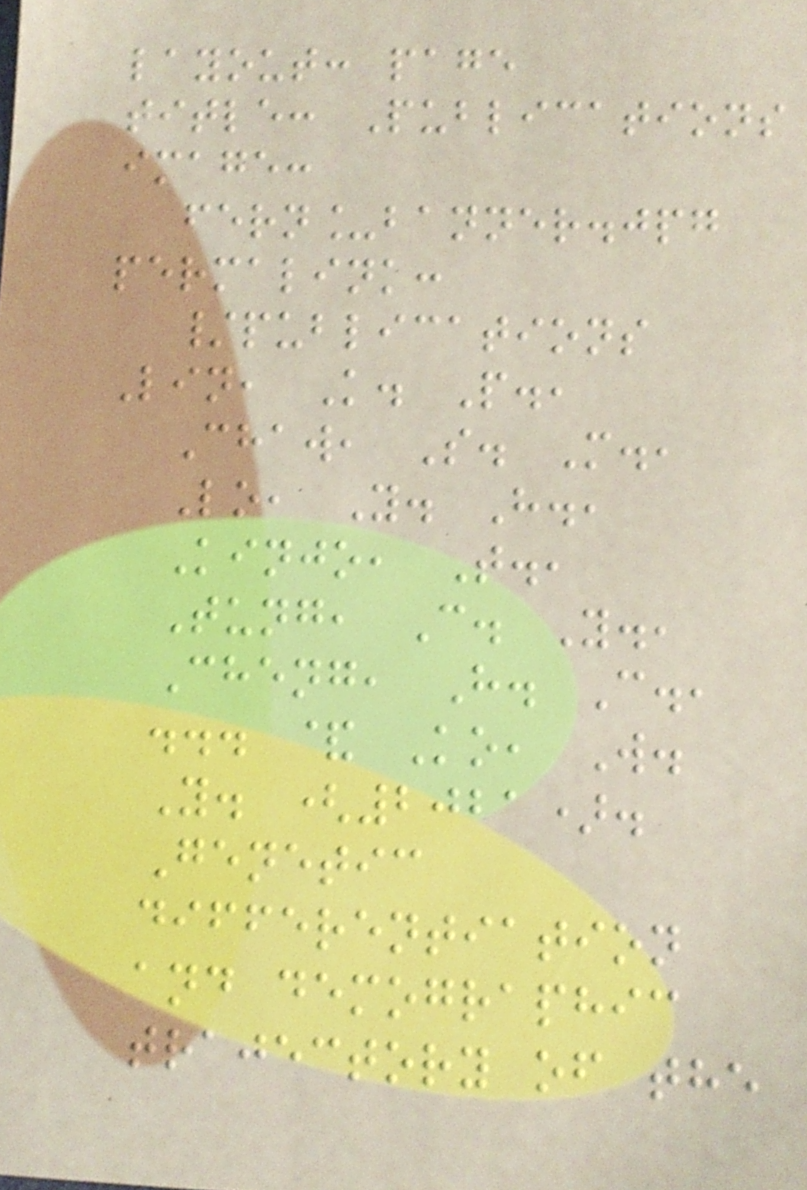layout: page
title: Publications
image:
fern_banner.jpg
permalink:
/publications
Lin, K. P.,
Chaw, S. M.,
Lo, Y. H.,
Kinjo, T.,
Tung, C. Y.,
Cheng, H. C.,
... & Ko, W.
Y. (2021).
Genetic
differentiation
and demographic
trajectory of the
